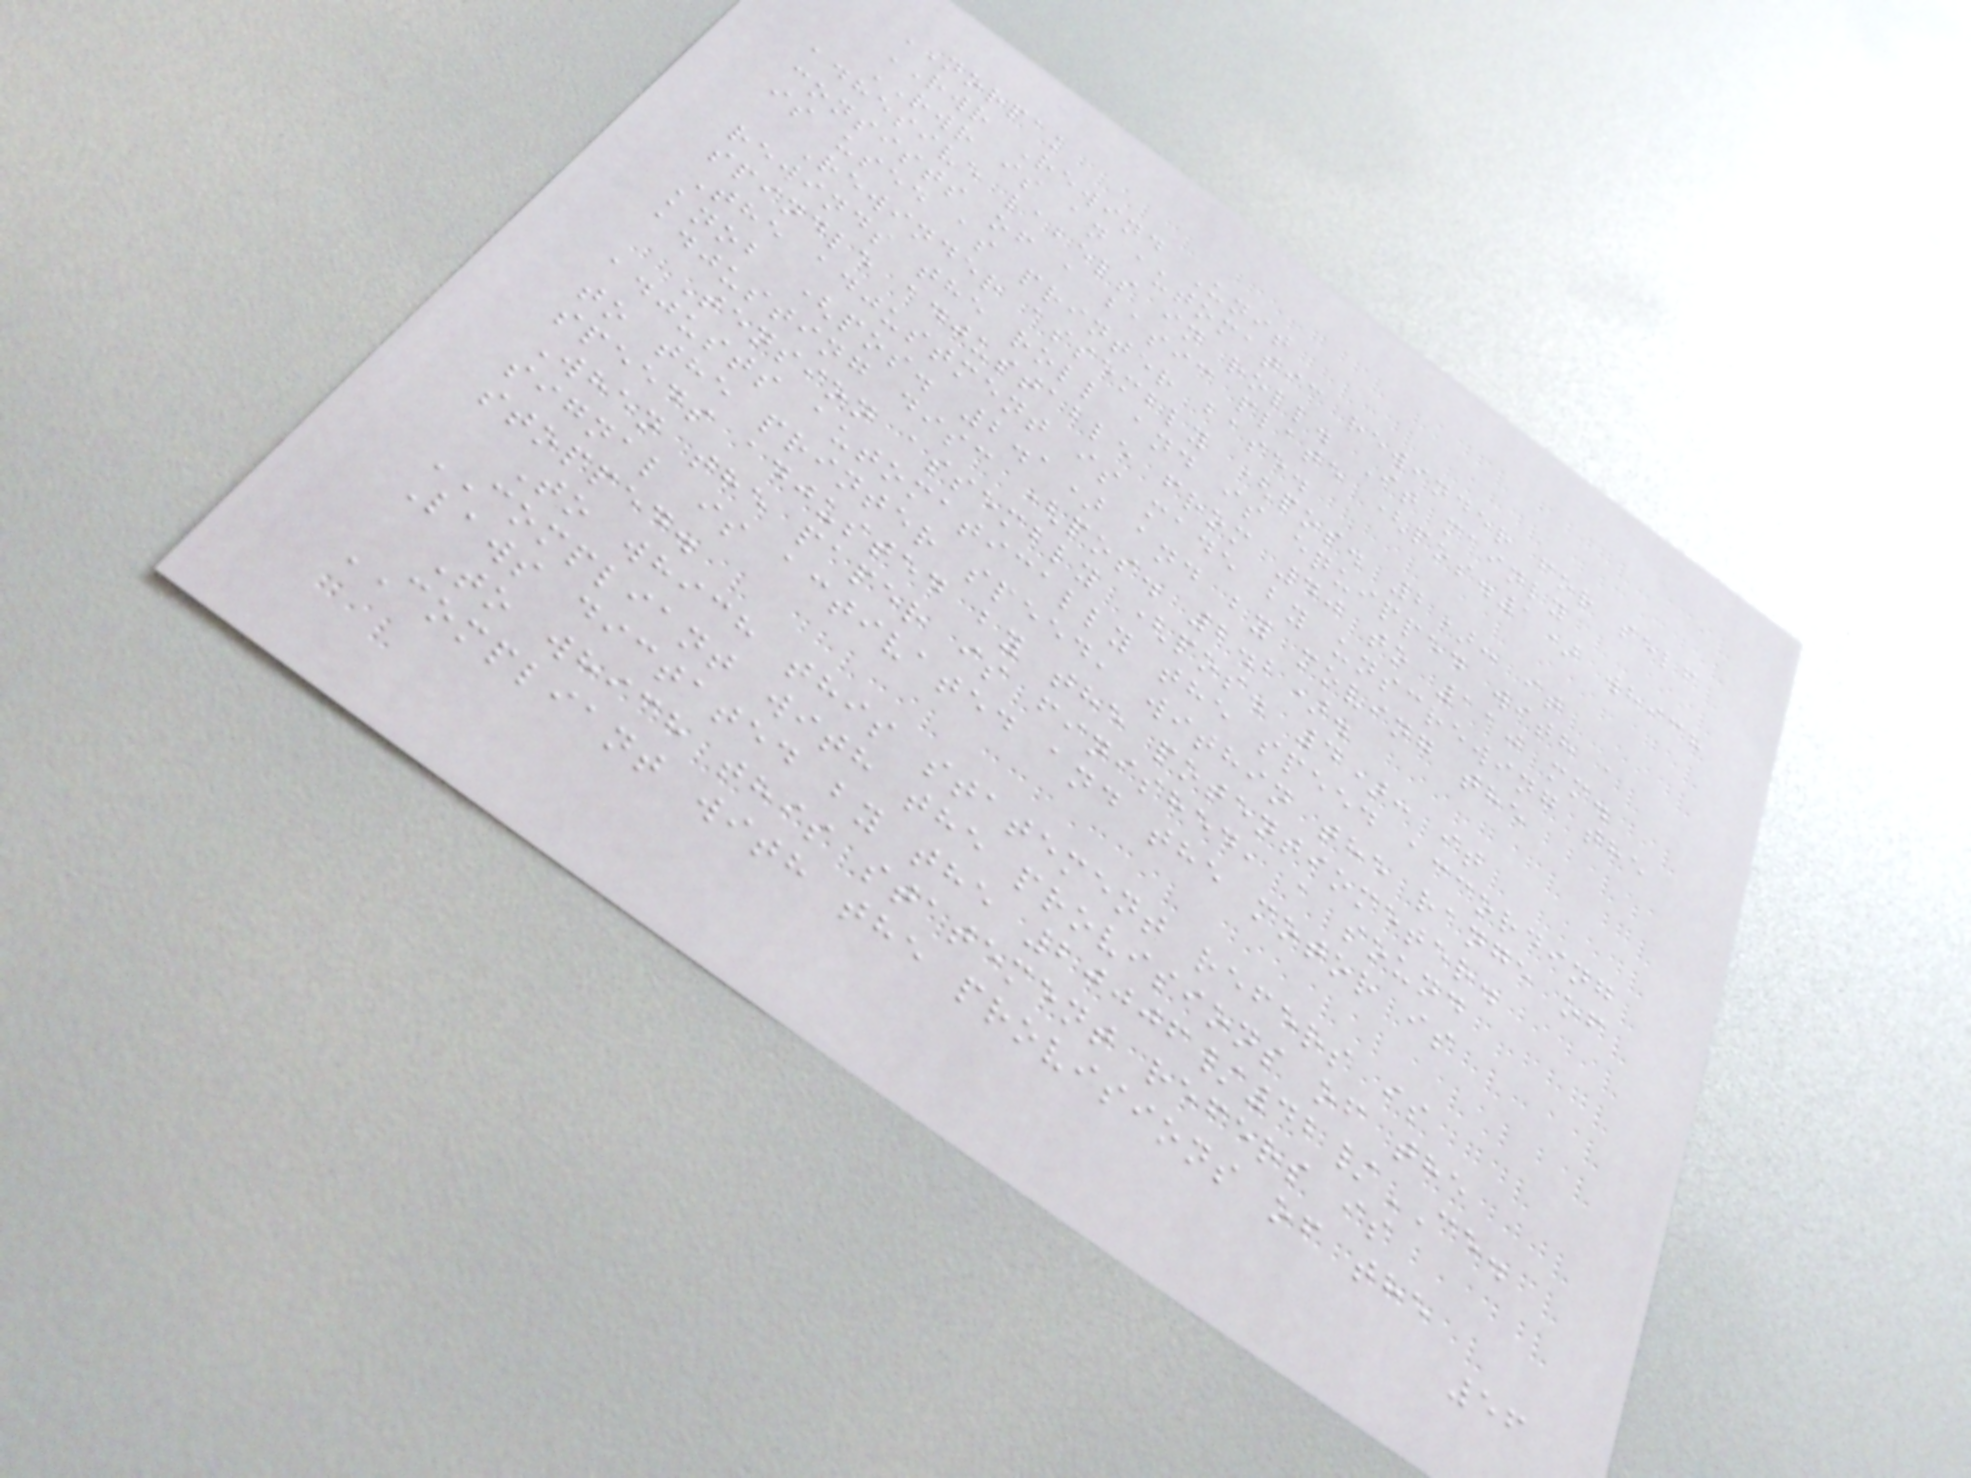NORPAK
RWR Rewind Unit
RWR is an automatic rewinder for self
adhesive labels in roll. It mainly
consists of a basic plate (pos.1) which
is used as printer base.
Rewinder assembly (pos. 2): it
rewinds the roll and is equipped with a
spindle adjustable from 40 to 110 mm.
The adjustment is made by unscrewing the
knob (pos. 2.1) and by moving the
adjusting disc (pos. 2.2).
Tension assembly (pos. 4): it
adjusts automatically the speed according
to the printer speed, within the range of
speeds adjusted by the potentiometer.
When the paper is finished, a sound
signal is activated and the motor is
stopped.
To which this statement refers is
COMPLIANT with the provisions of the
Laws dictated by the 20006/42/CE.
To which this statement refers is
COMPLIANT with the provisions of the
56
